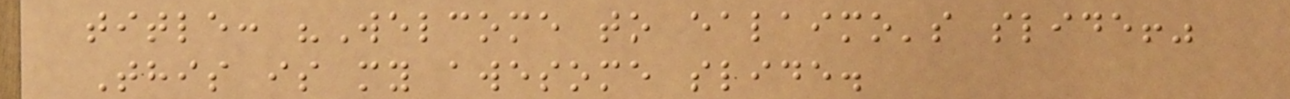title: "Welcome to ealaimo's slide!"
This is my awesome slide.
